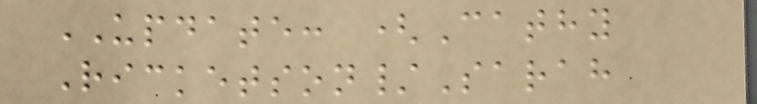UPDATE: (Cathy
Ricketson/Sarah
